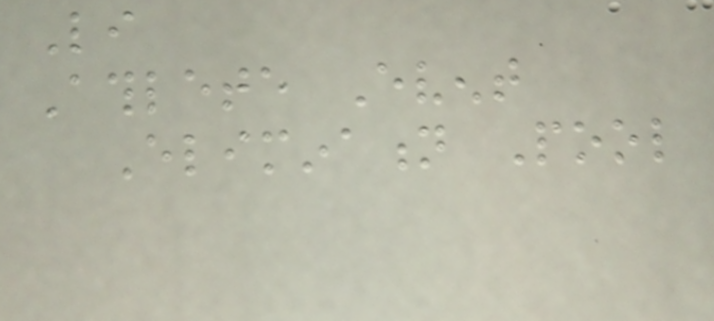Li
Athlete Event
Elimination Pool
